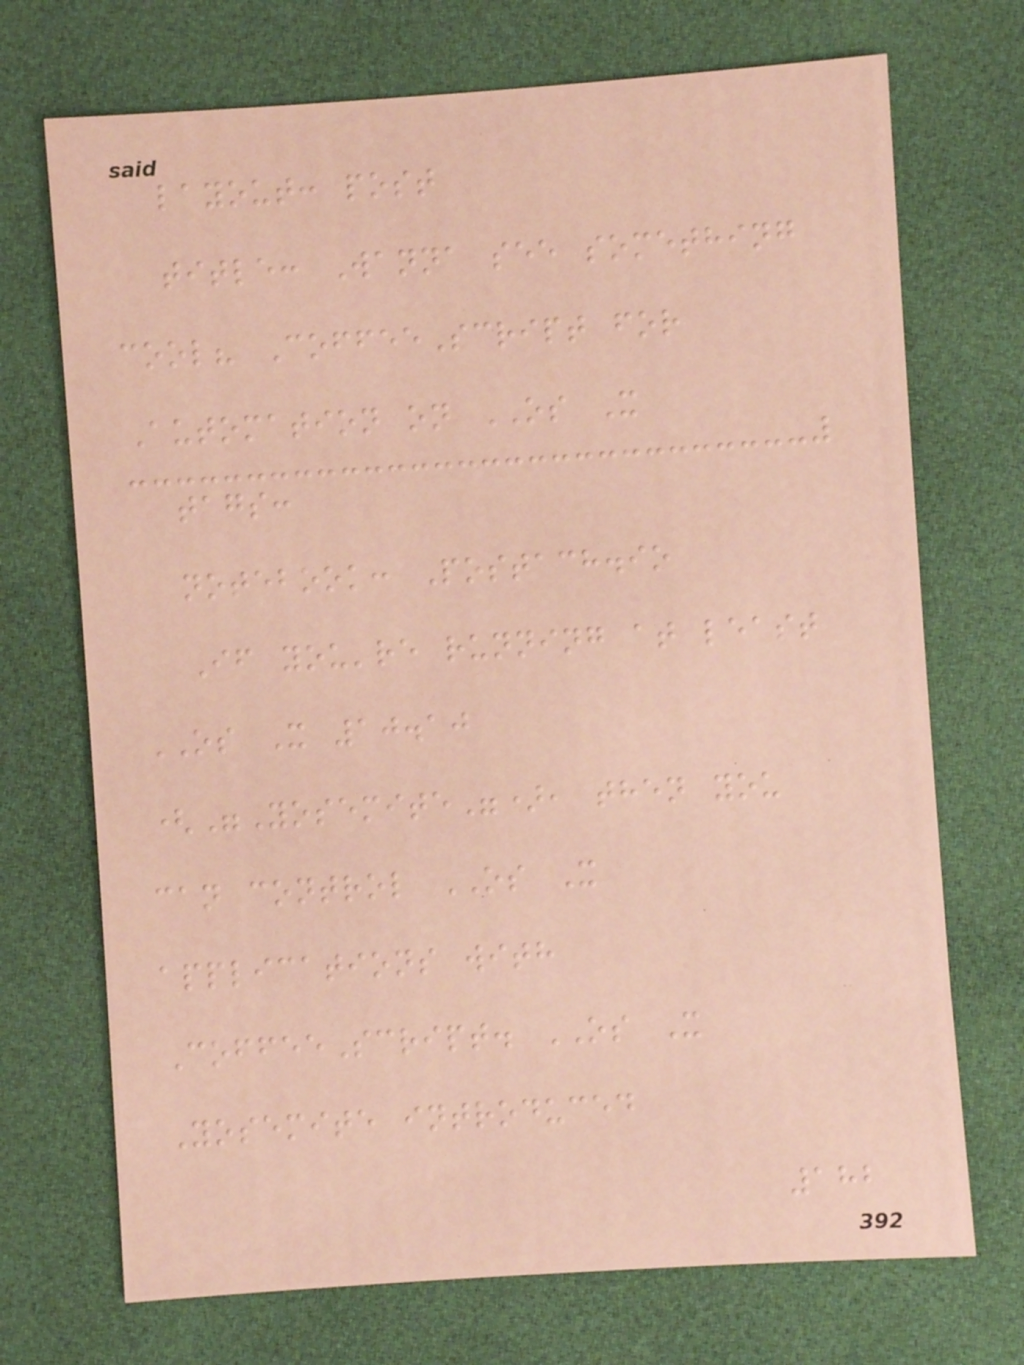layout: post
title: Wanna see something
cool? CoffeeScript for
Automation on OS X
tags:
notebook: Postach.io
If you're running at least
OS X 10.10
("Yosemite"), then you
can control OS X
applications with
CoffeeScript. OS X
Yosemite introduced
182
